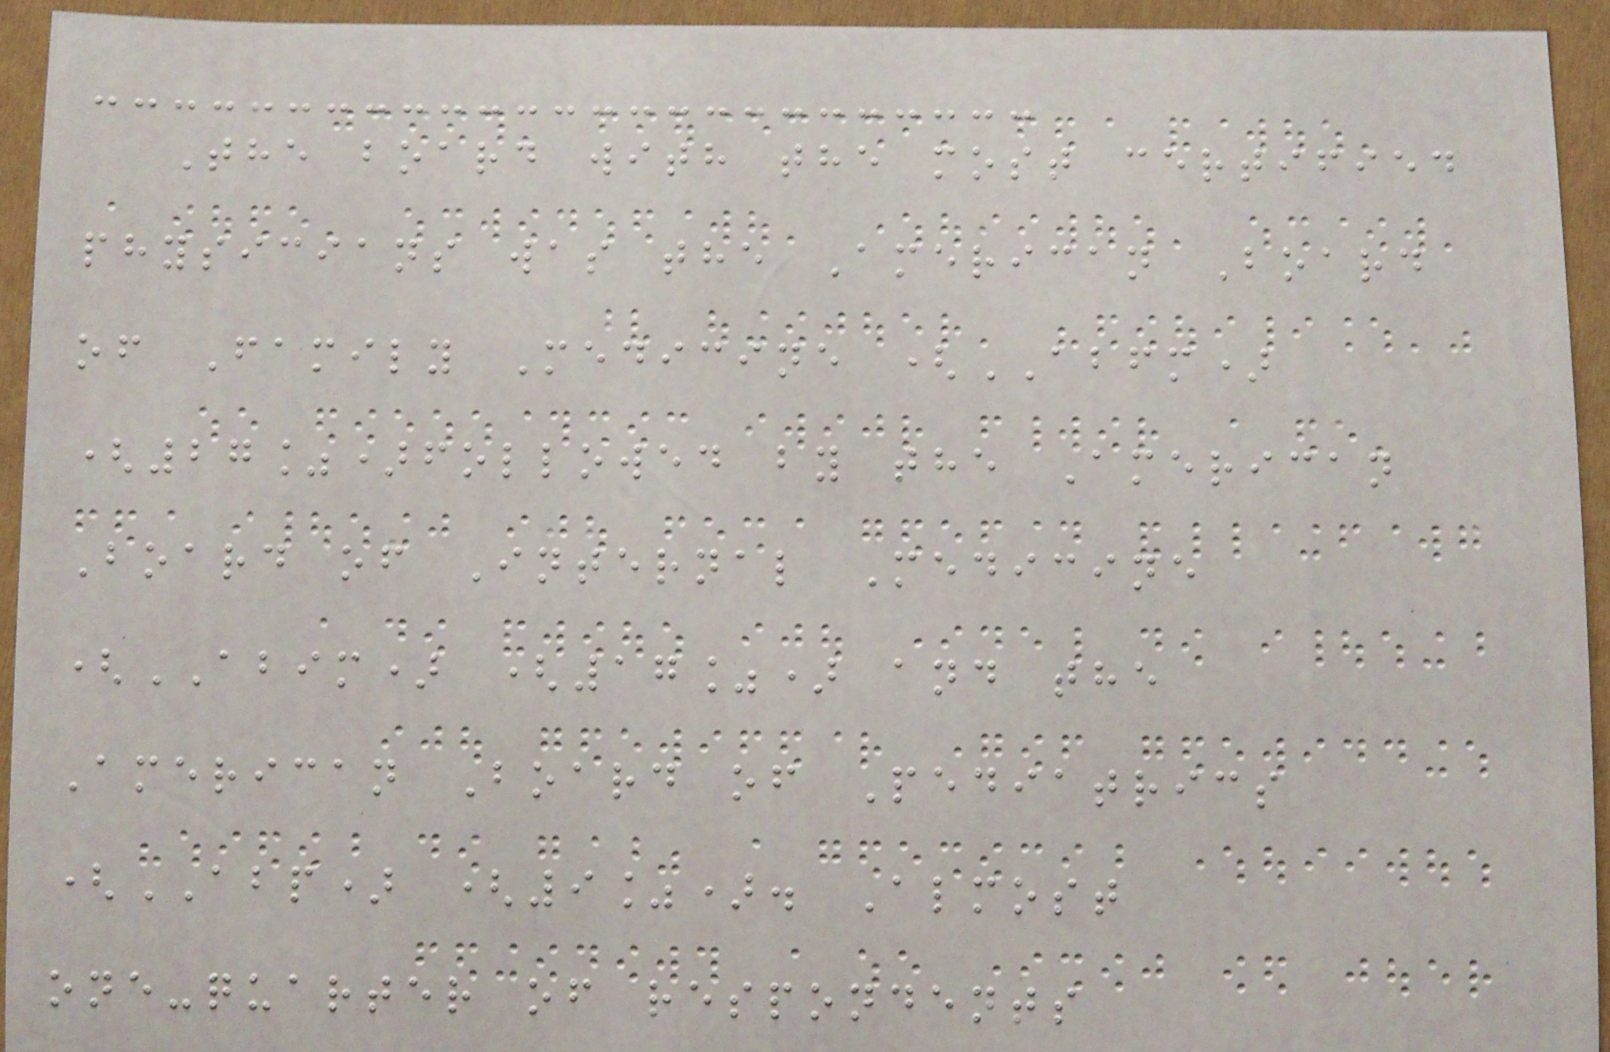The board with the most certified
physicians was the American Board
of Family Medicine (ABFM)
(27%)followed by the American
Board of Internal Medicine
(ABIM) (17%) and the
American Board of Pediatrics
(ABP) (9%). Almost
one-quarter of respondents
